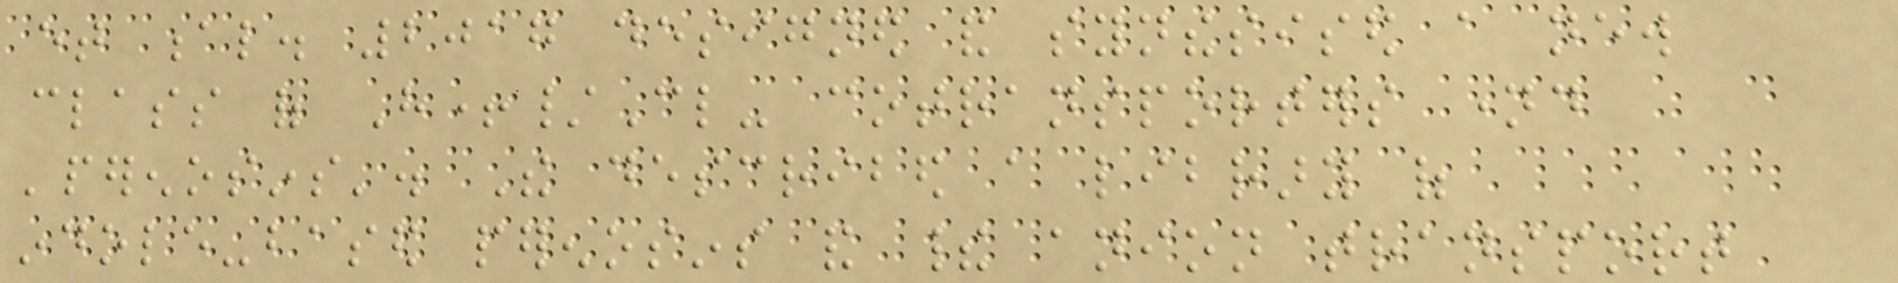et al. 2017 designed and synthesised a new
class of H+/Cl- cotransporters named
'perenosins'. The described a library of
indole-based perenosins and their anion transport
